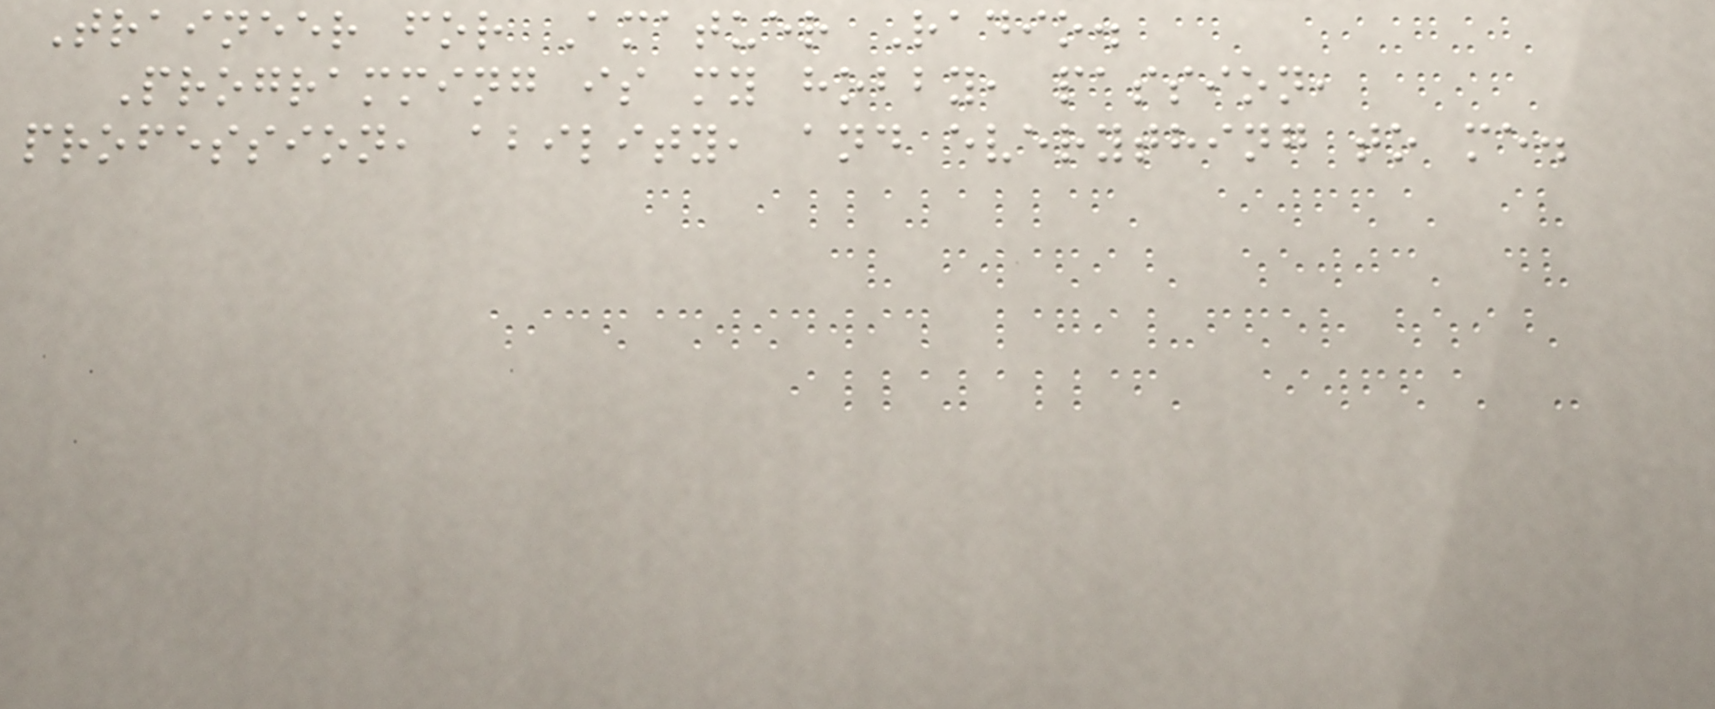Traineer for Amatuer Radio.
Programming is my hobby, passion,
profession, ability, and everything to me.
